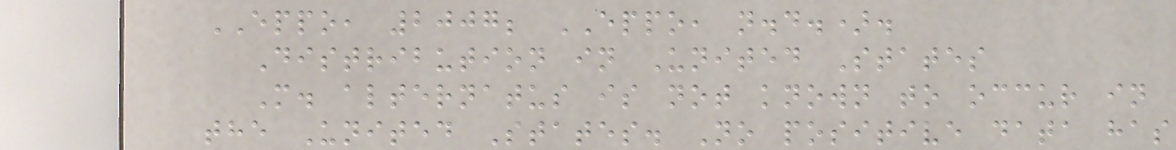EPPO, 2007; EPPO, n.d.).
Distribution in United States
M. alternatus is not known to occur in
the United States. No positive data has
